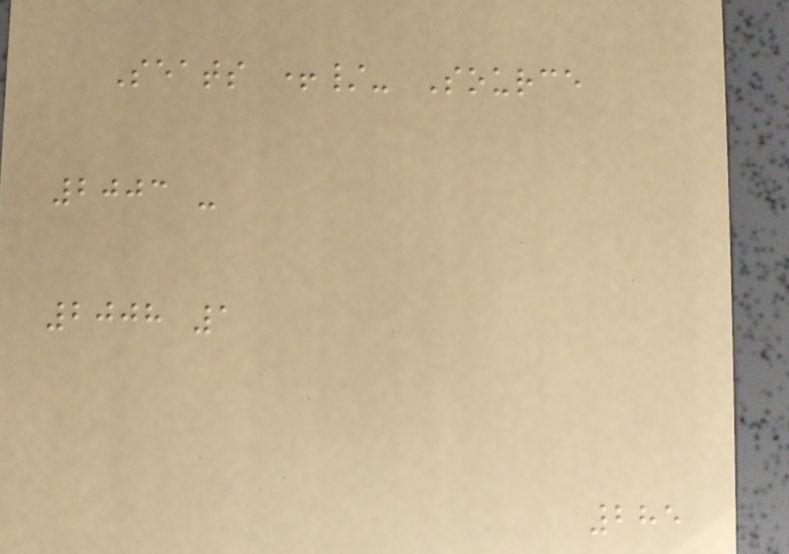Seats +/- Source
2003 -
2008 1
285
